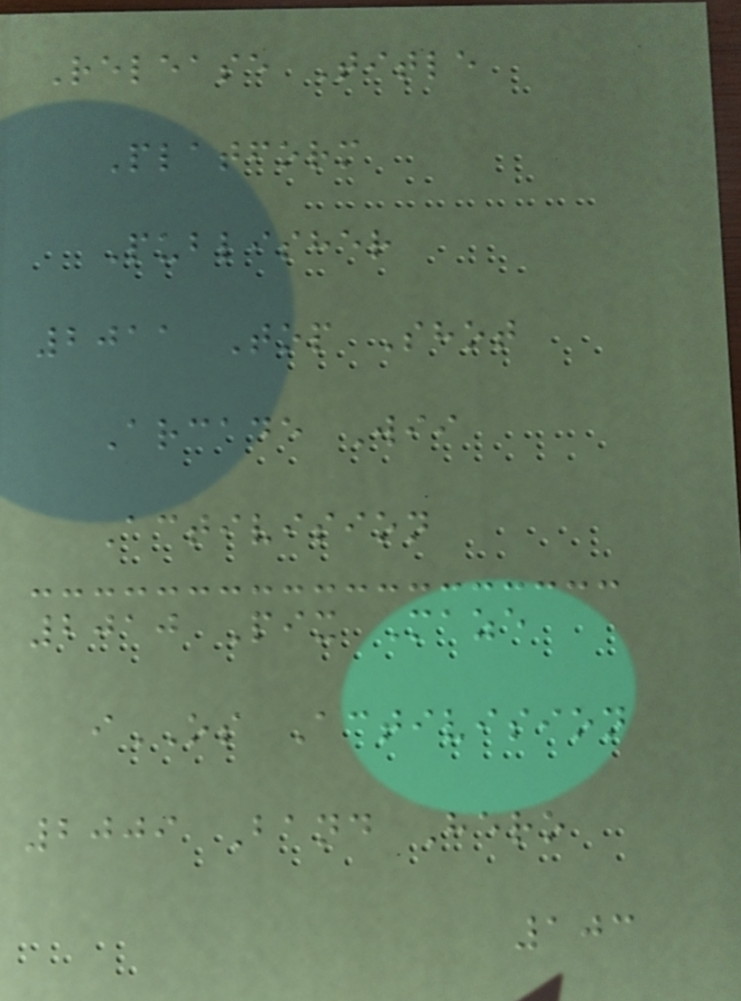Release Title
Platform
Publisher
2011 Top Shot
Arcade Wii
Activision
2010 Pix Maze
iOS Activision
2009 Band Hero
103
